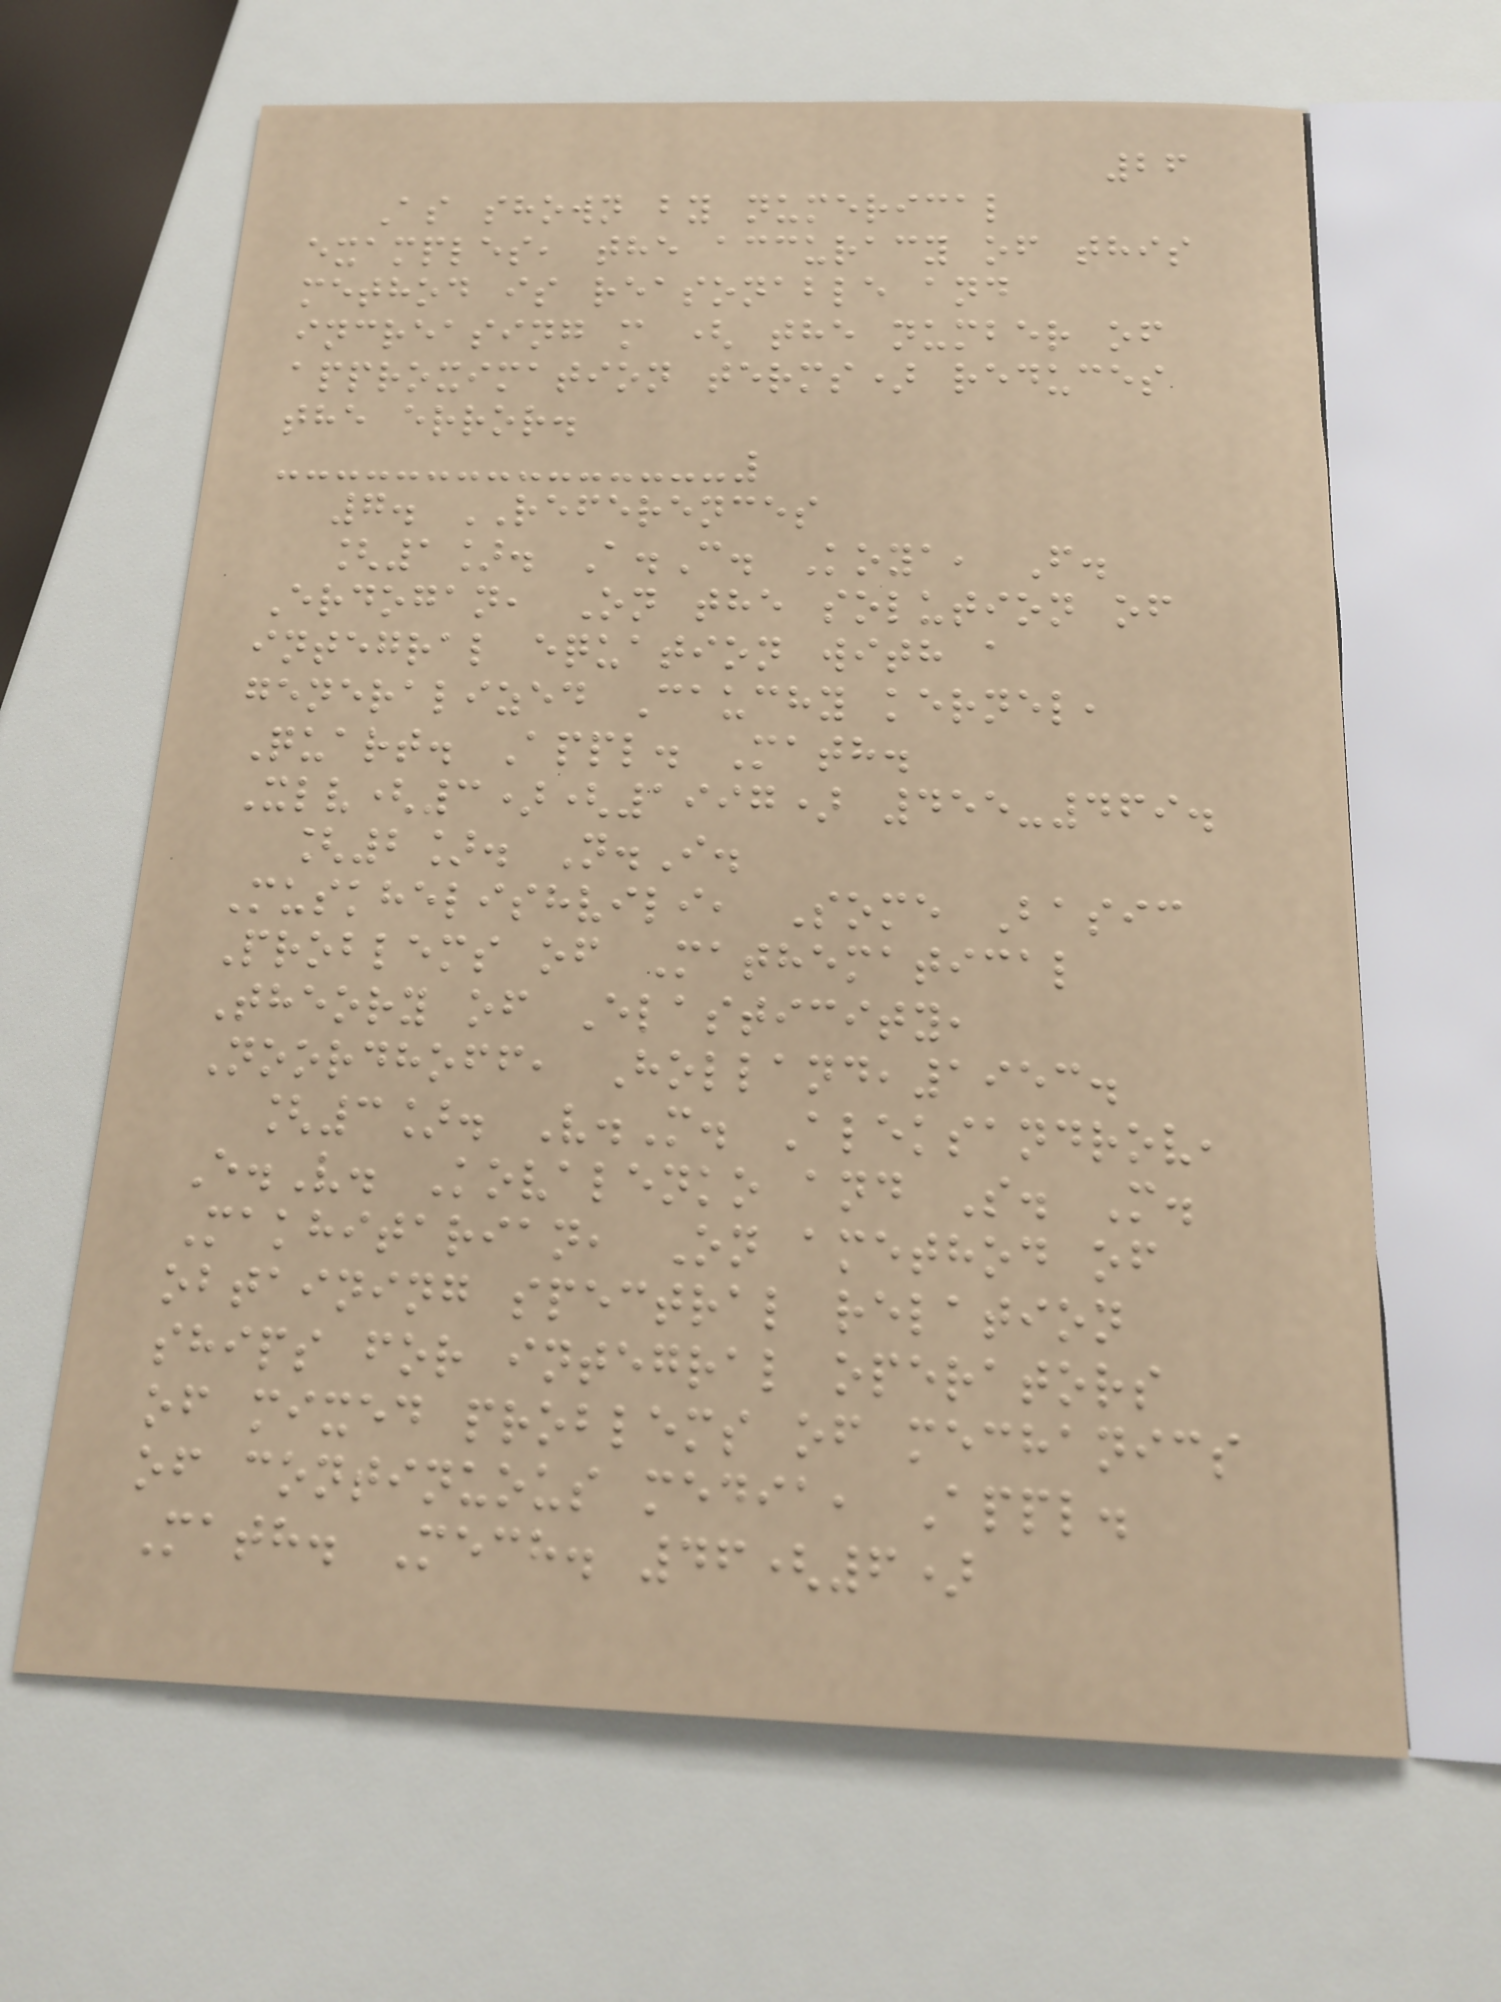26
As shown by numerical
examples, the accuracy of this
method is reasonable and
increasing m ( the number of
approximation terms) reduces
the error.
7. REFERENCES
[1]. A.C. Koya, F.
Erdogan, On the solution of
integral equation with a
generalized Cauchy kernel,
Quart. Appl. Math.
Xlv(3)(1997) 455-469.
[2]. N.I.
Muskhelishvili, Some Basic
Problems of Mathematical
Theory of Elasticity,
Noordhoff, Holland,1953.
[3]. V.M. Aleksandrov,
E.V. Kovalenko and S. M.
Makhitarian, On amethod of
obtaining spectral relation
ships for integral operators
of mixed problems of mechanics
of continuous media, Appl.
Math. Mech. 46(6)
